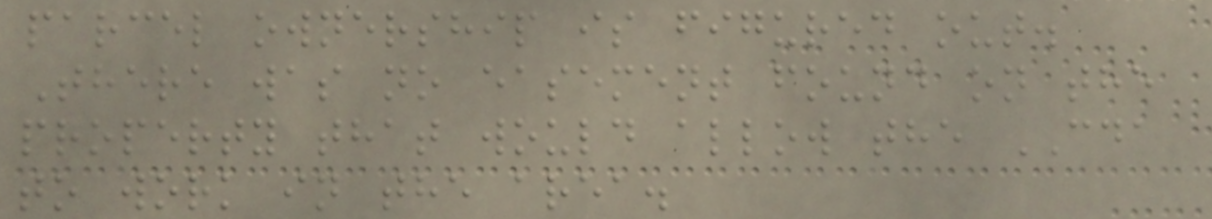parcel ownership is figured out.
There was no easement found on the
property that would allow the CDA
to work in the area.
